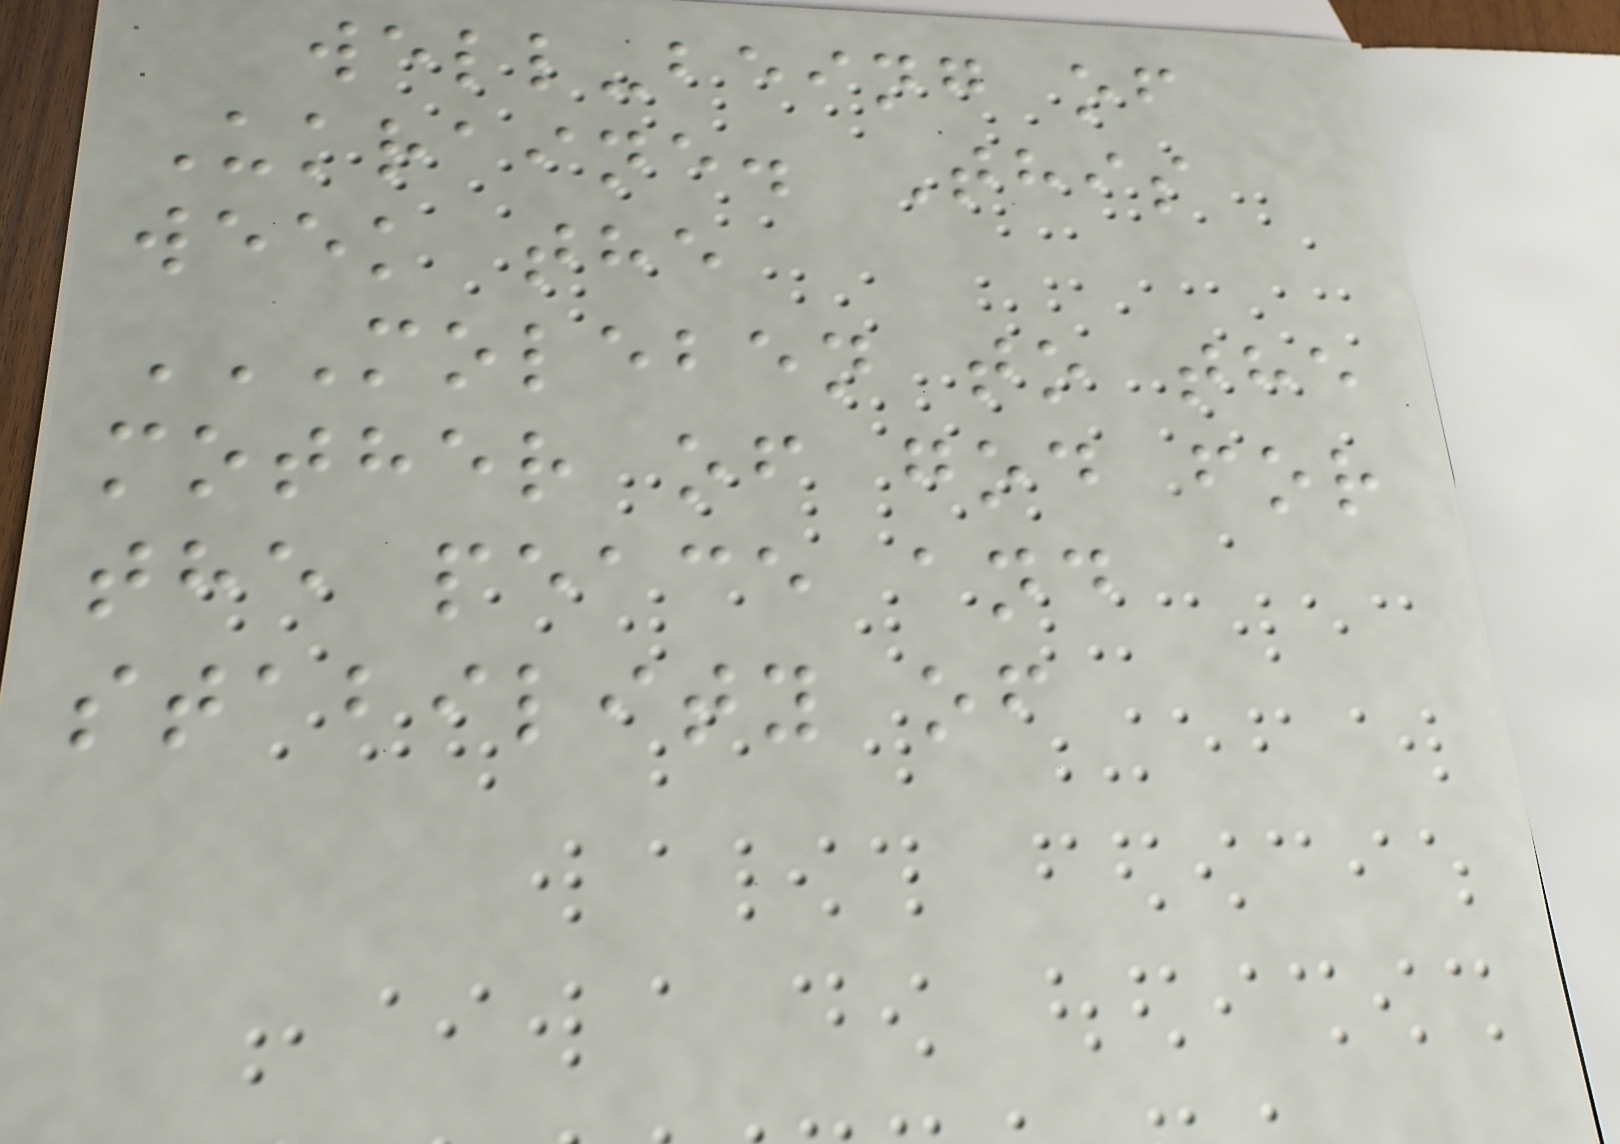well-being of
Ukraine. This
week the
MOLEBEN TO THE
MOTHER OF GOD FOR
THE PEACE AND
STABILITY OF
